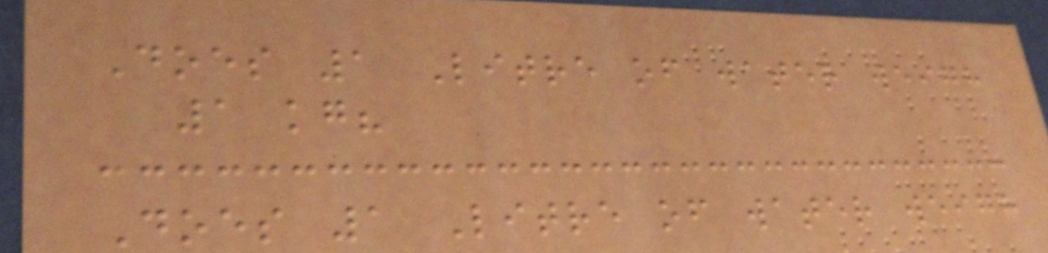Does 1 Litre of water weigh
1 kg?
Does 1 Litre of water weigh
